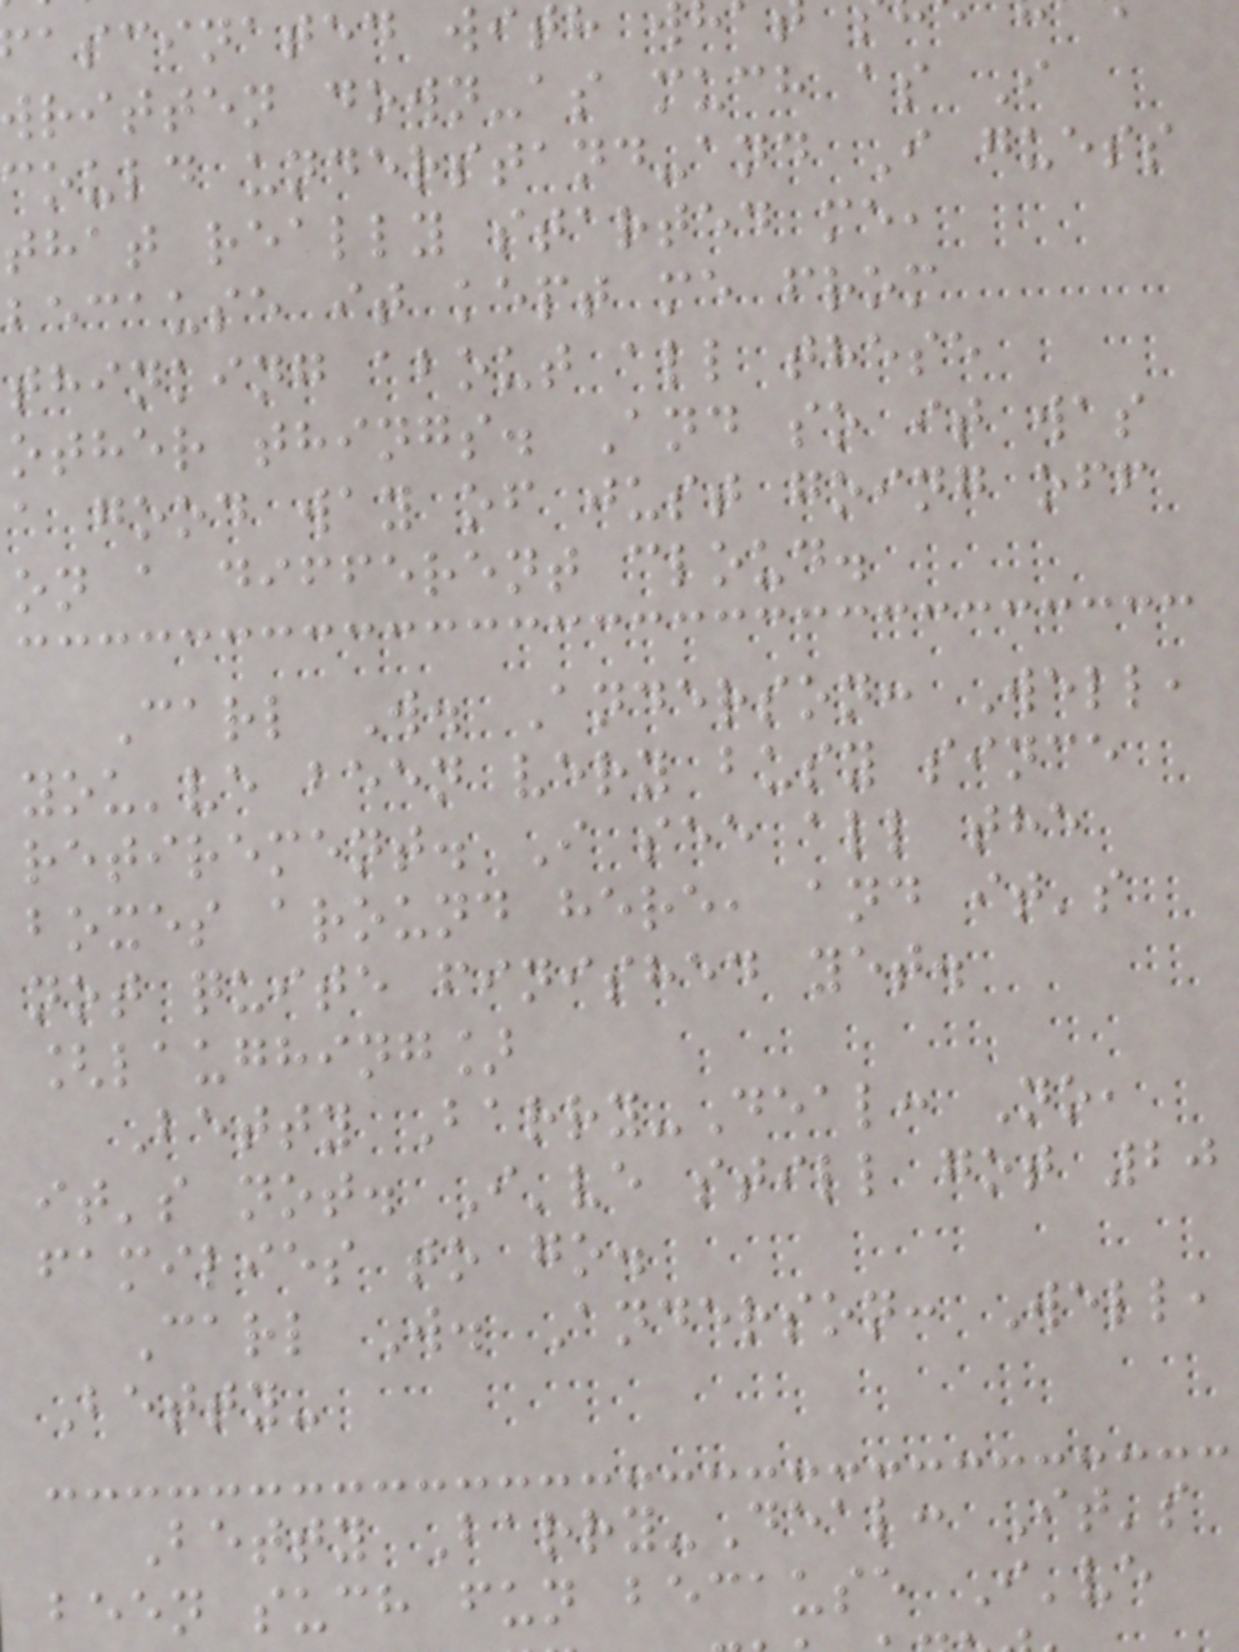ascinated with
ritten down-as much as I
could understand-and I guess
that really started me,
because it kept me from
thinking about all these
other things. And so it was
a good way of just going off
on a different cloud.
Carl W. Anderson: Well,
you've been very busy since
retirement. I see all the
boxes around here, and it's
not quite finished yet.
[laughing]
Betty Barry-Deal: No,
it's not. I've still got 20
families to go.
Carl W. Anderson: Well,
Betty-
Betty Barry-Deal: It's
been such fun because I've
